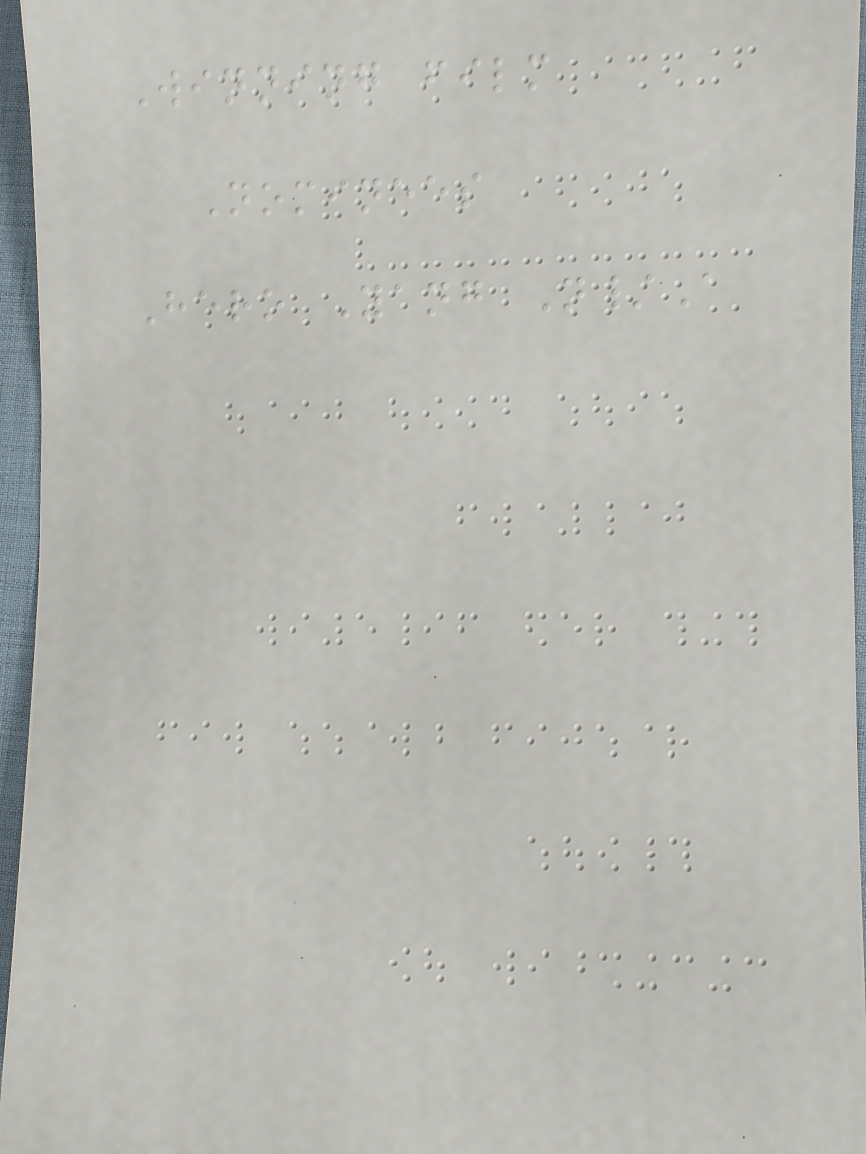Winning film
Nominees
Hero Yang N/A
